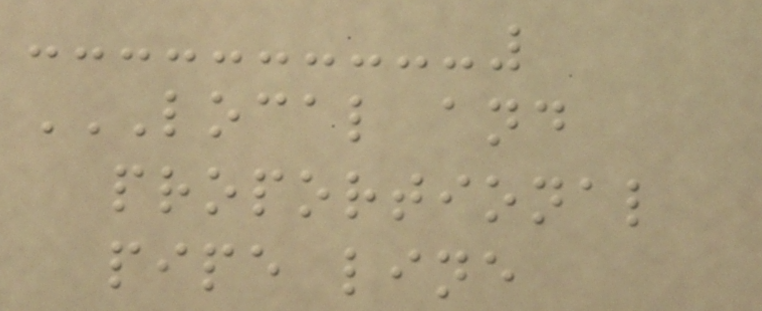LOCAL AND
PROPORTIONAL
PIPE LINE
